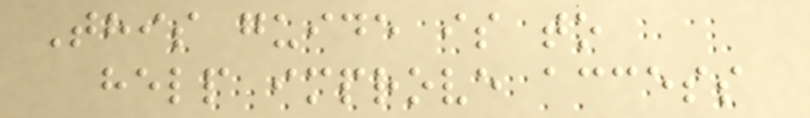This guide is to
help improve access
